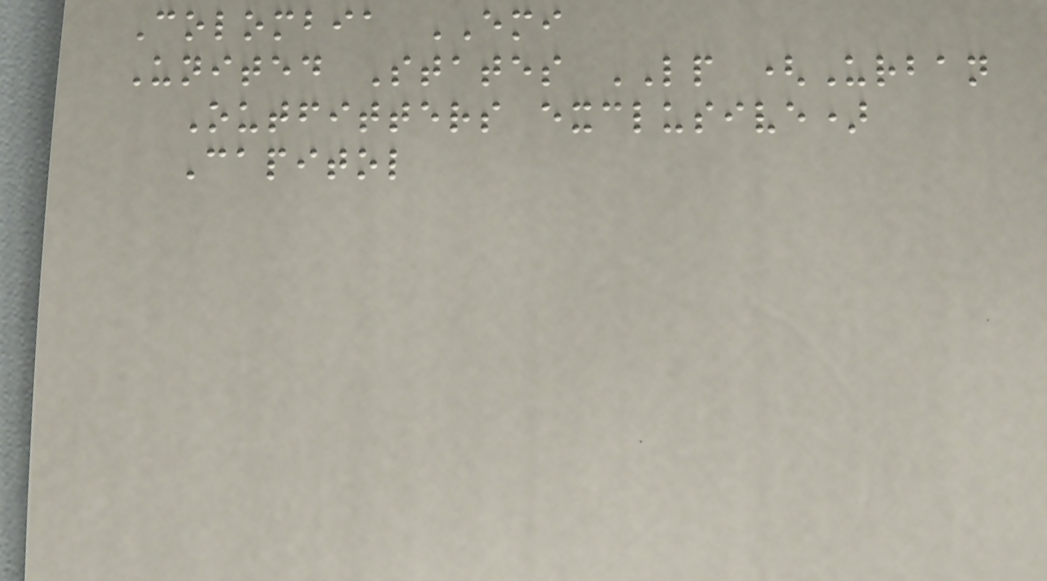Colombia EMI
United States LP (Urban
Outfitters exclusive)
Capitol
